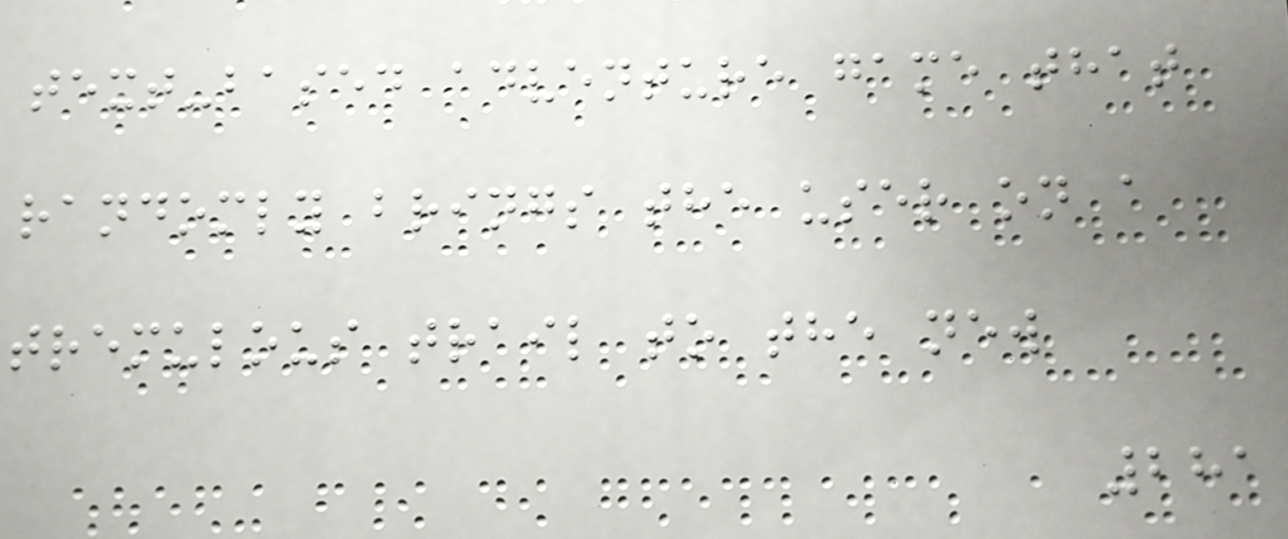text-based adventure game that
randomly brings the user on a
tremulous trail to the new
281
